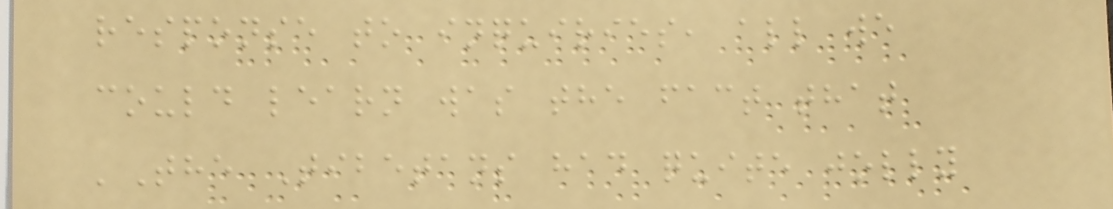response to inquiries, all we
could learn was the fact that
'The Tibetans had quite jolly
